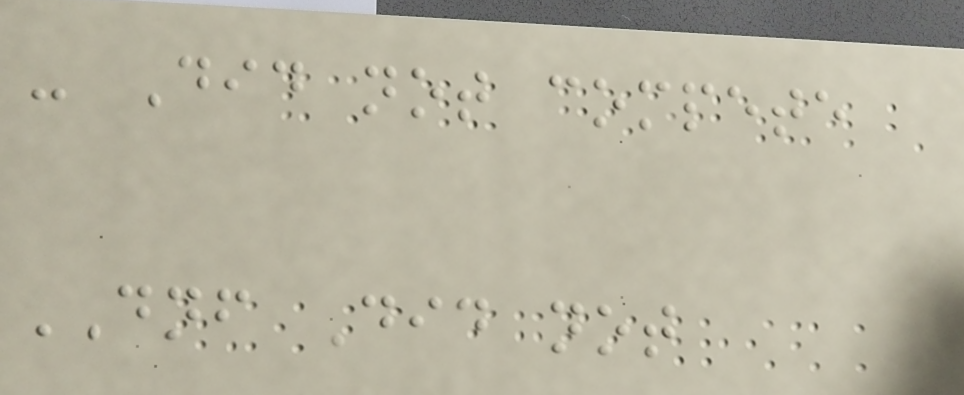- Did not compete
DNF Did not
